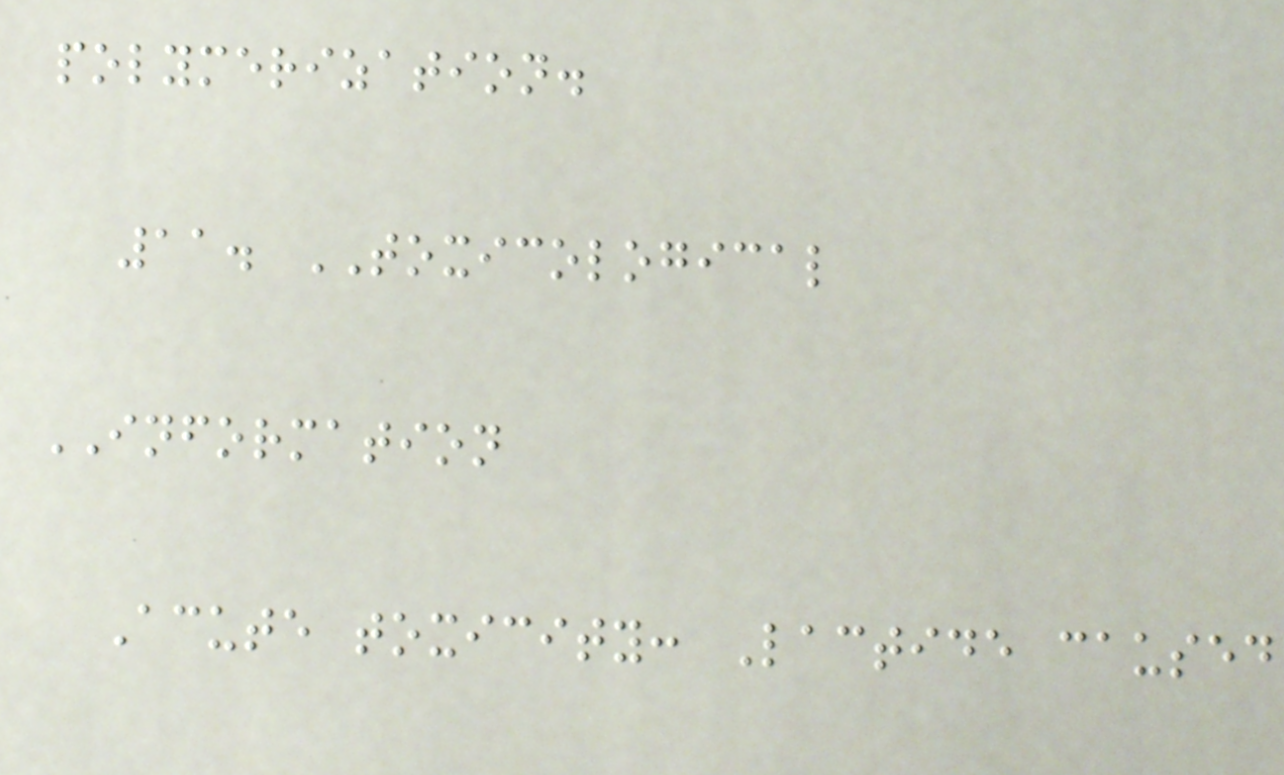polymerization.
11. TOXICOLOGICAL
INFORMATION
Acute toxicity: Lactide caused
